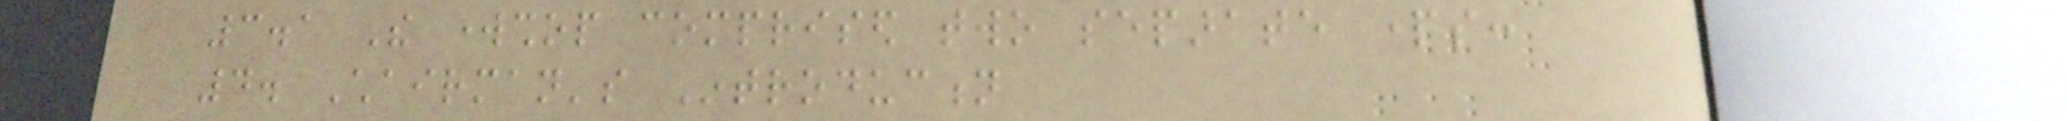3.1 The workshop comprised two separate parts:
4. Chairman's Introduction
